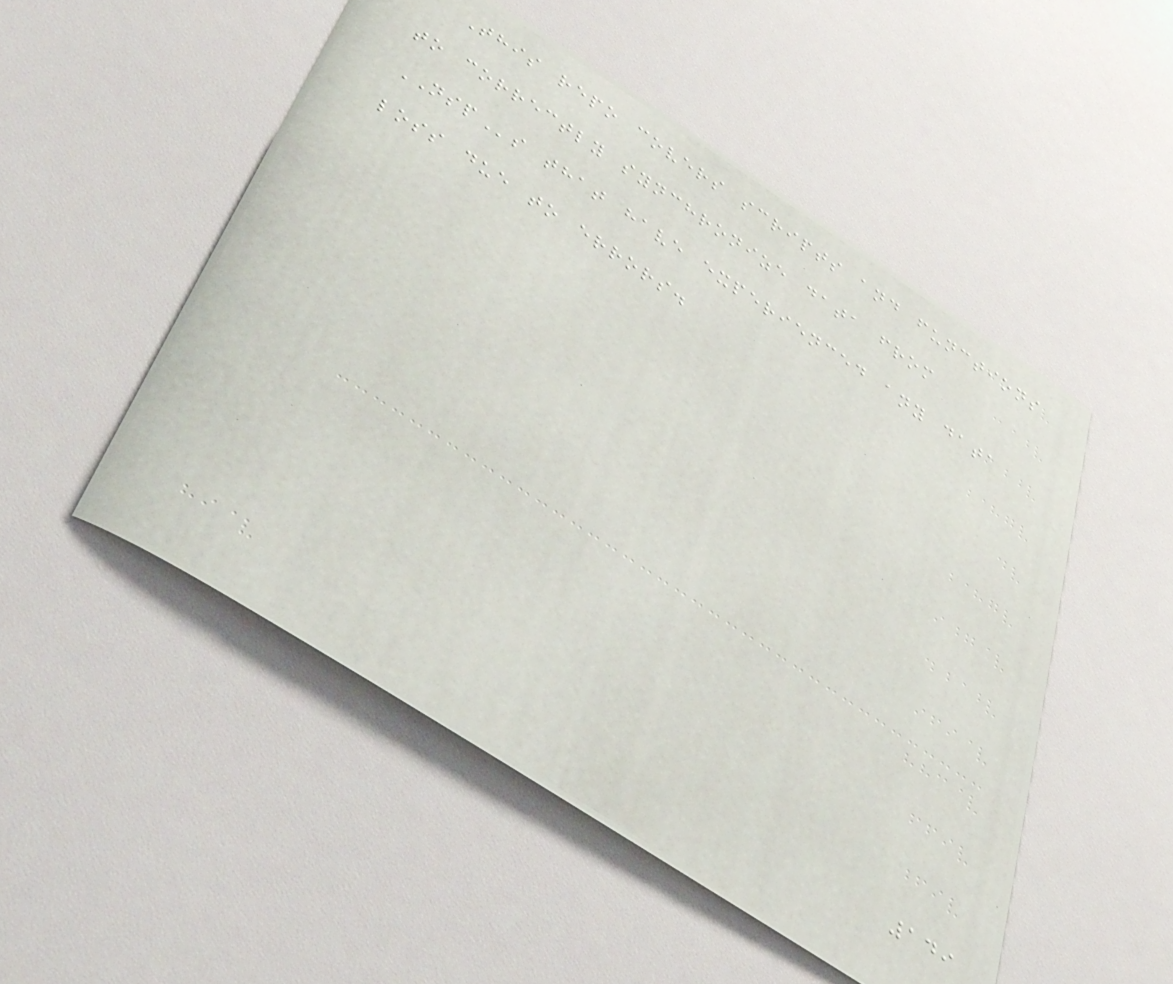This repo covers scripts and functions
to correctly synchronize data from
NSPs that have experienced any data
loss due to errors.
149
